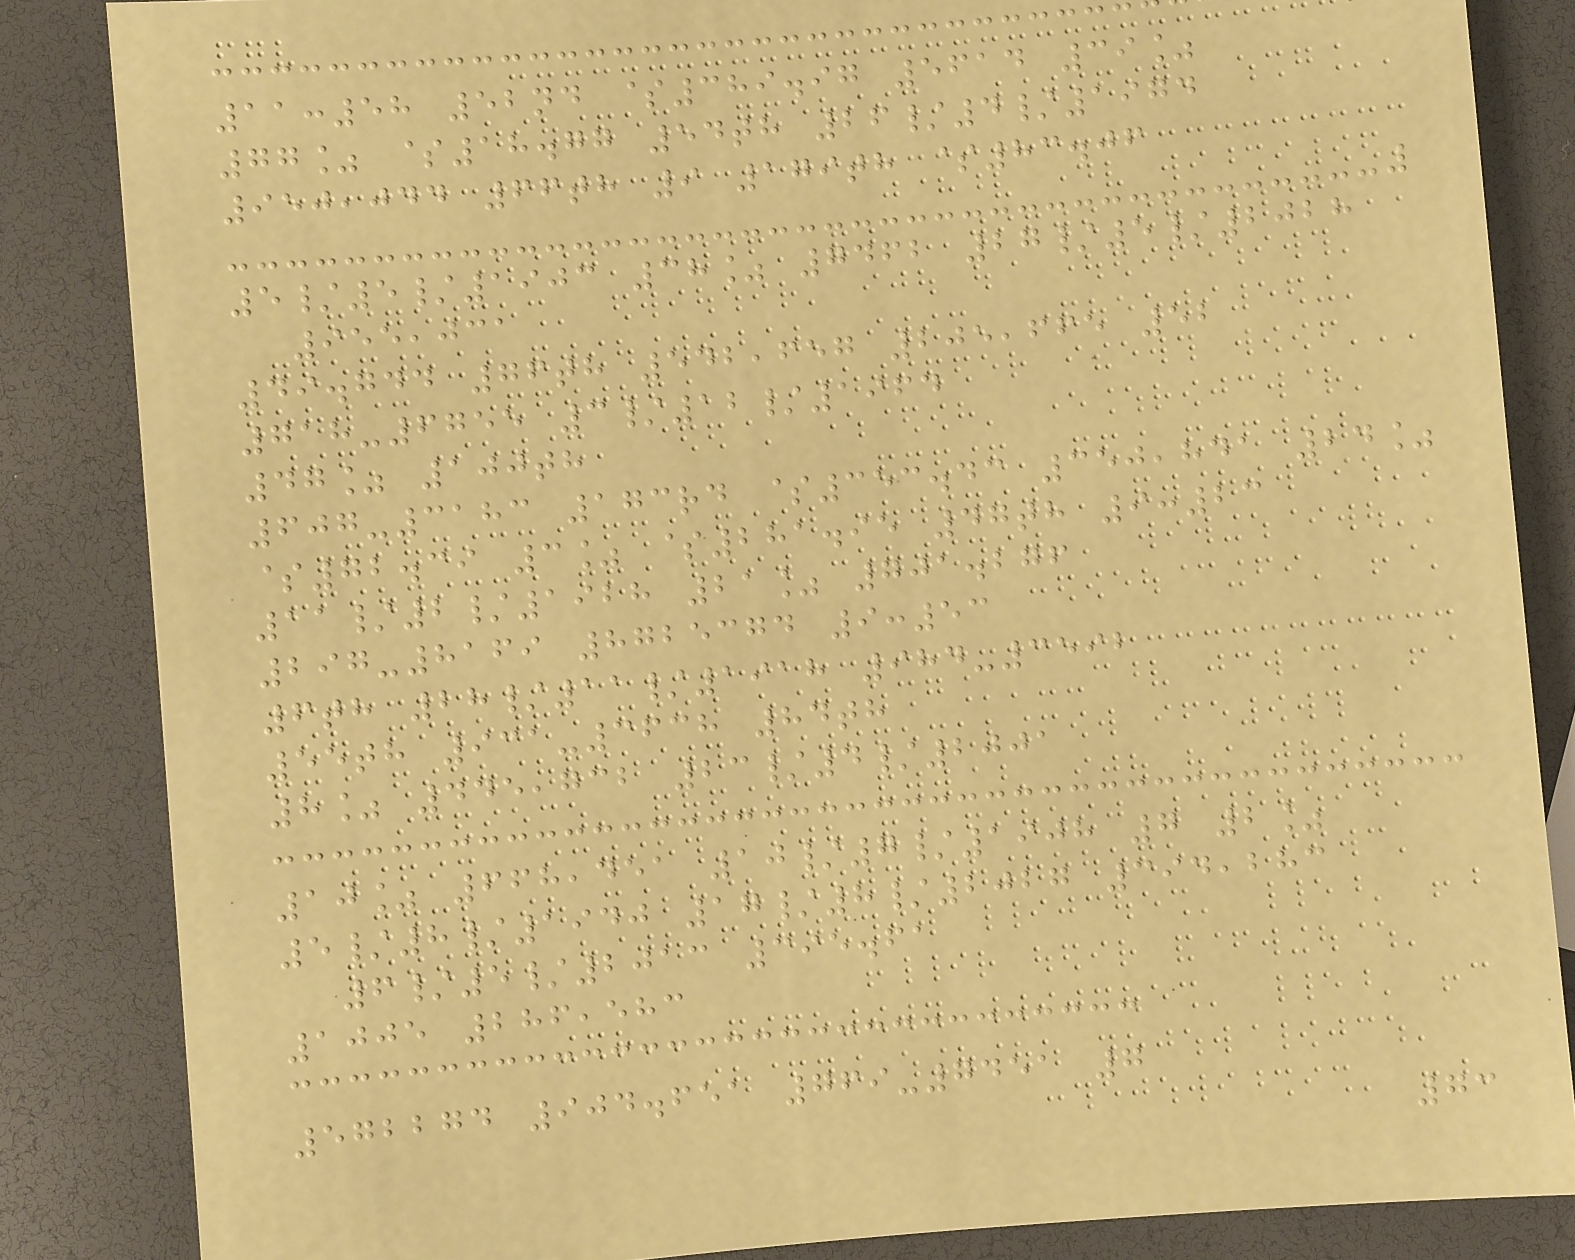11:58 52nd $389.97 5614 39%
77% $18.77 54th 26/4/1974
950,044 66th 9 179th $83.06
5/5/1903 38% 7462 27/5/2028
955,031
49.744 76th 542,657 205,665 52
718-6755 3/12/1964
47% 100th
607-3183 173rd $353.43 350,841 24%
$72.39 3% $281.95 47th 9:23
11/2/1928 21% 701.276
297-8169 8725374 9:53
6th 28/11/1918 984-3592
55th 931-3638 84th
8% 445,732 23/4/2001
10% 668,451 10/7/1908 7 2%
5/8/1940 17/8/2027 394,283
6/5/2013 395.61
1005 286,583
572274 904.651 769-7451 7
73
